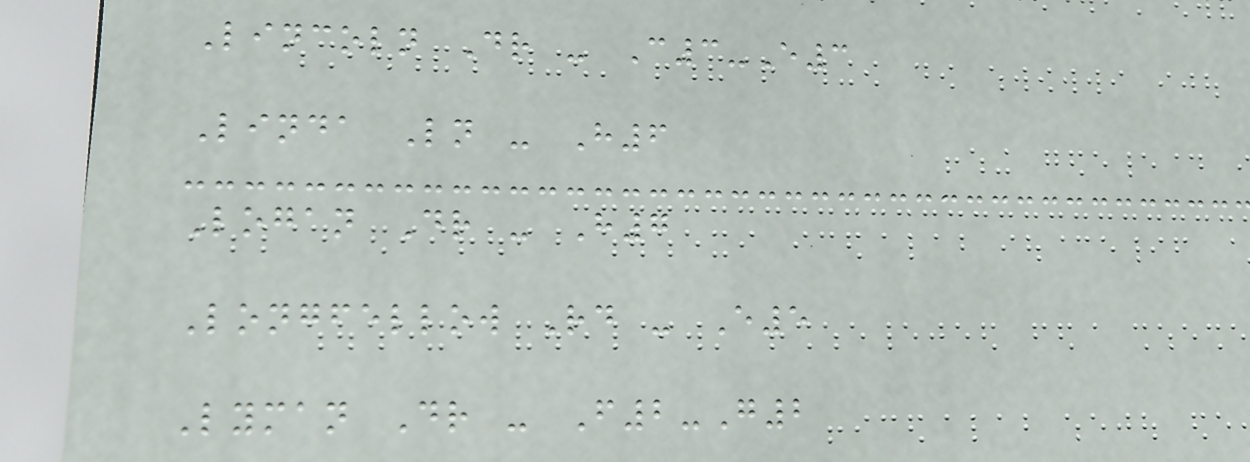Lincoln Dr - C3-E3
Linda Ln - H6
Logan Dr - H7
Longfellow Rd - E5
Lyman Dr - F2-G2
